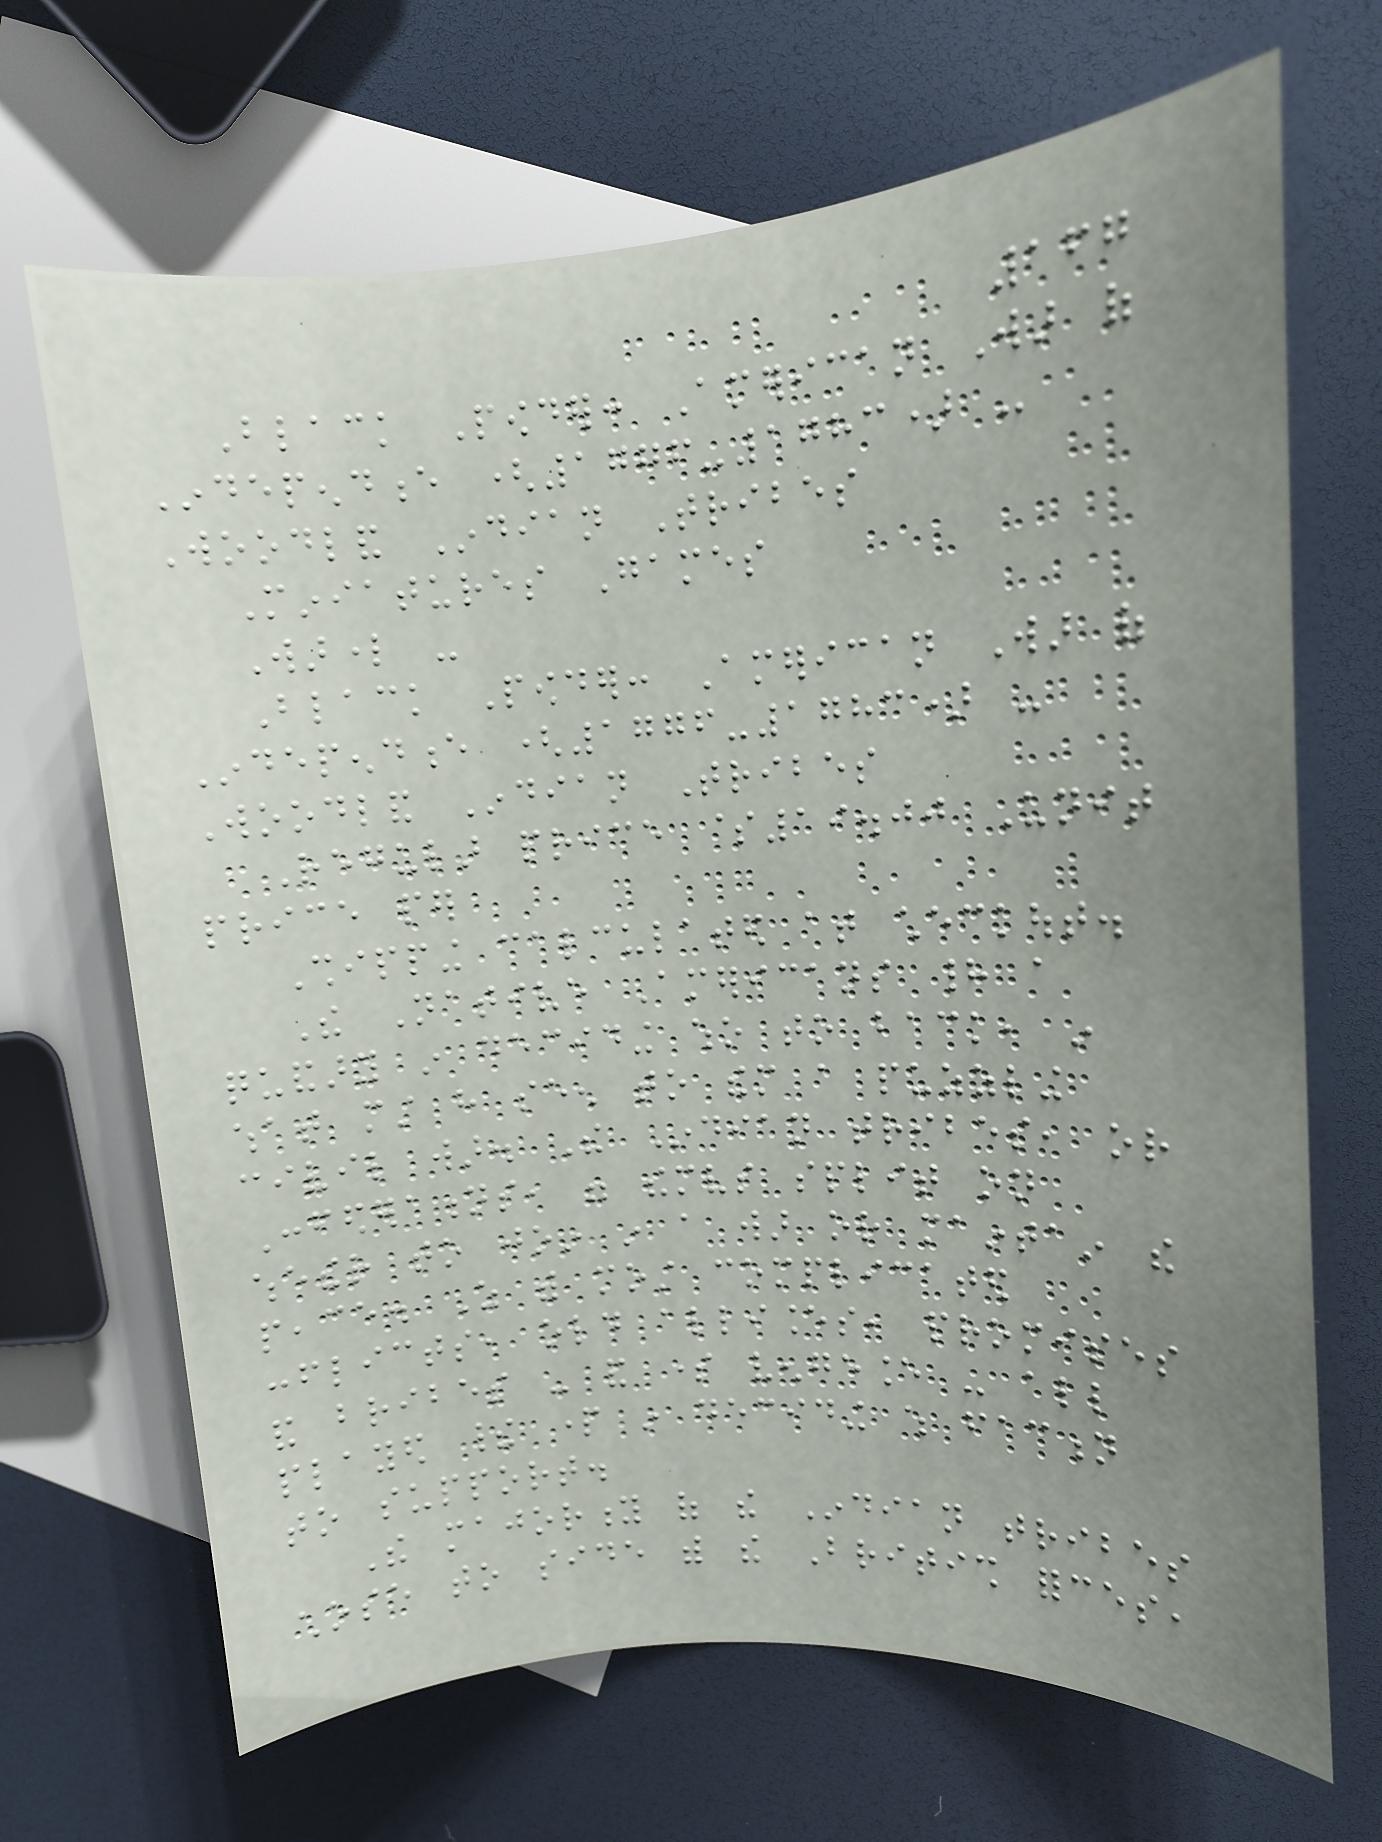167
Black Powder: American War of
Independence (1776-1783) -
Woodland Indian Tribes
Miniatures Games
Warlord -
Black Powder: American War of
Independence (1776-1783) -
Woodland Indian Tribes
Regular price $19.00 Unit
price per
Shipping calculated at checkout.
The Native Americans had a
quandary in deciding who to back, in
what must have seen to them a puzzling
civil war. The Indian tribes, or
Confederations, were themselves split on
whether to join in a war or maintain the
peace. As with most complicated
conflicts, old alliances, promises
and bribes - and some vengeance - all
played their part in deciding which faction
to support.
The majority of the Indian tribes
chose to side with the British forces,
